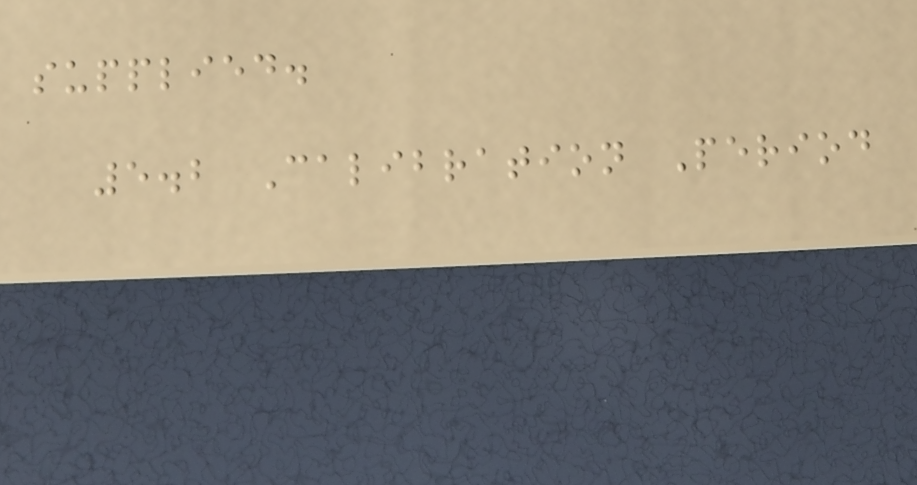supplied.
5.2 Calibration Period
